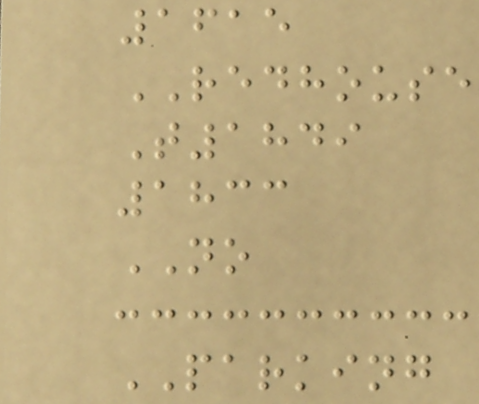1615
REDHOUSE
T1849
1833
NO
PARKING
